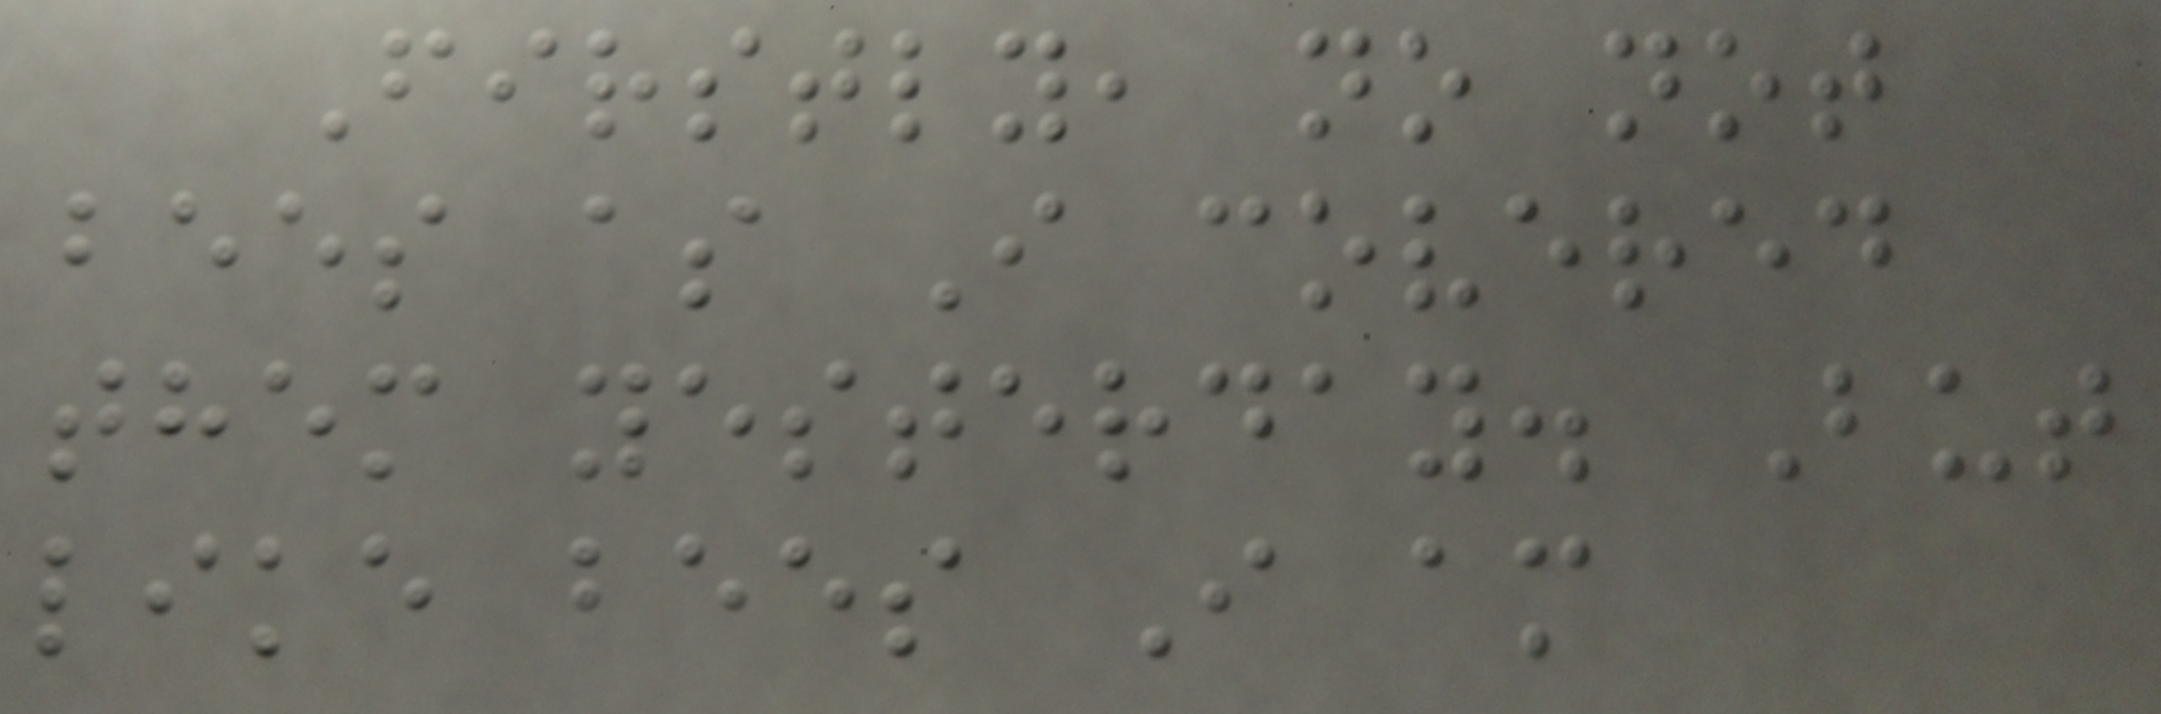Firstly, no not
bees as I covered
them yesterday. But
like bees I am
